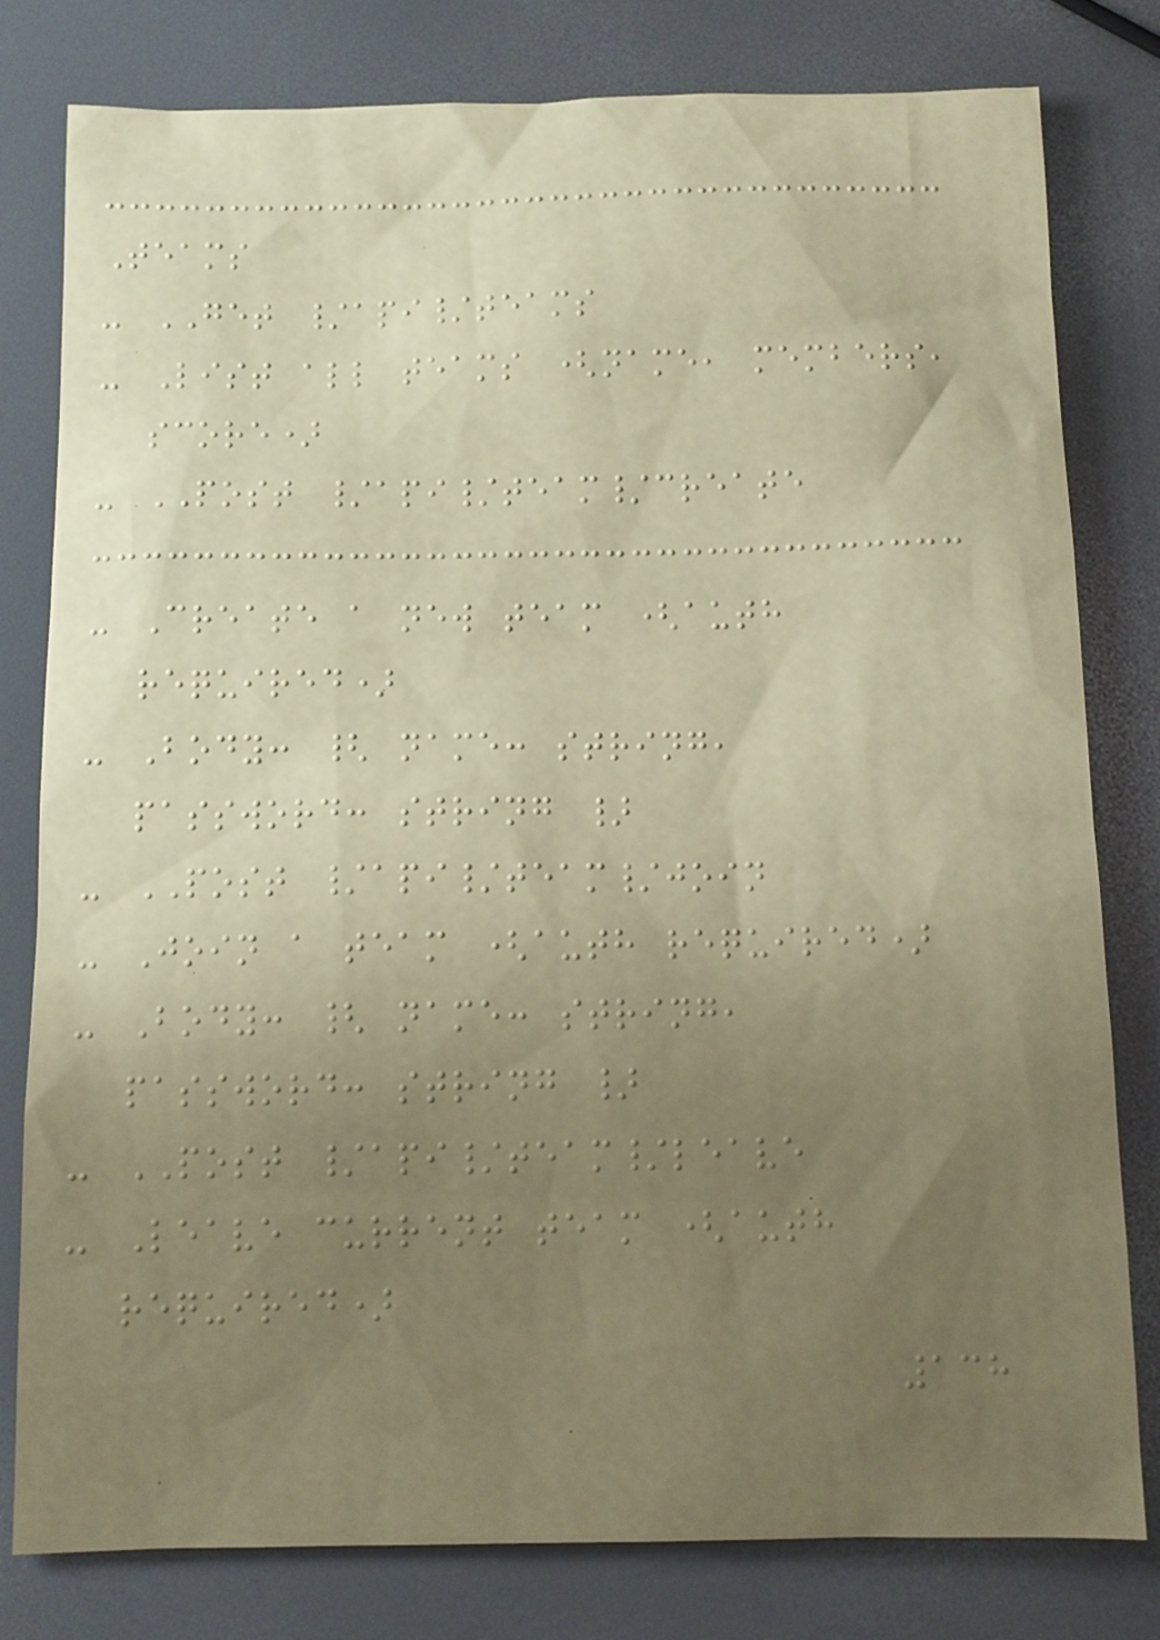Teams
- GET /api/teams
- List all teams (name, members,
score)
- POST /api/team/create
- Create a new team (auth
required)
- Body: { name: string,
password: string }
- POST /api/team/join
- Join a team (auth required)
- Body: { name: string,
password: string }
- POST /api/team/leave
- Leave current team (auth
required)
138
